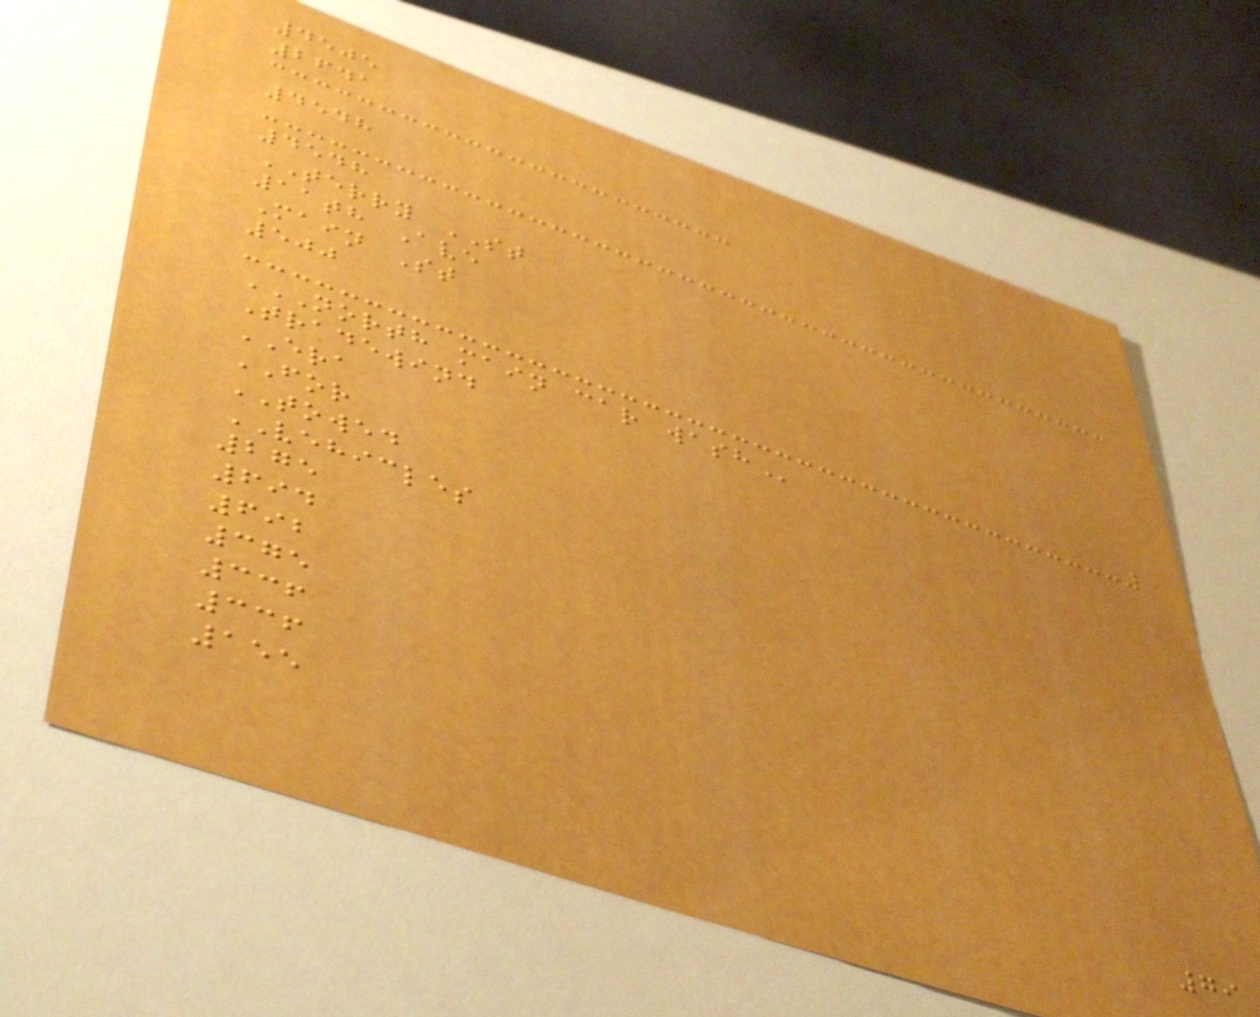4505
2641
4548
4548
TERRY ST
11th Ave
Main St
500
NORTH MAIN CAR WASH
Tradewind
ERA
FOR
TOWED
VEHICLES
275
694
692
375
336
336
155
79
